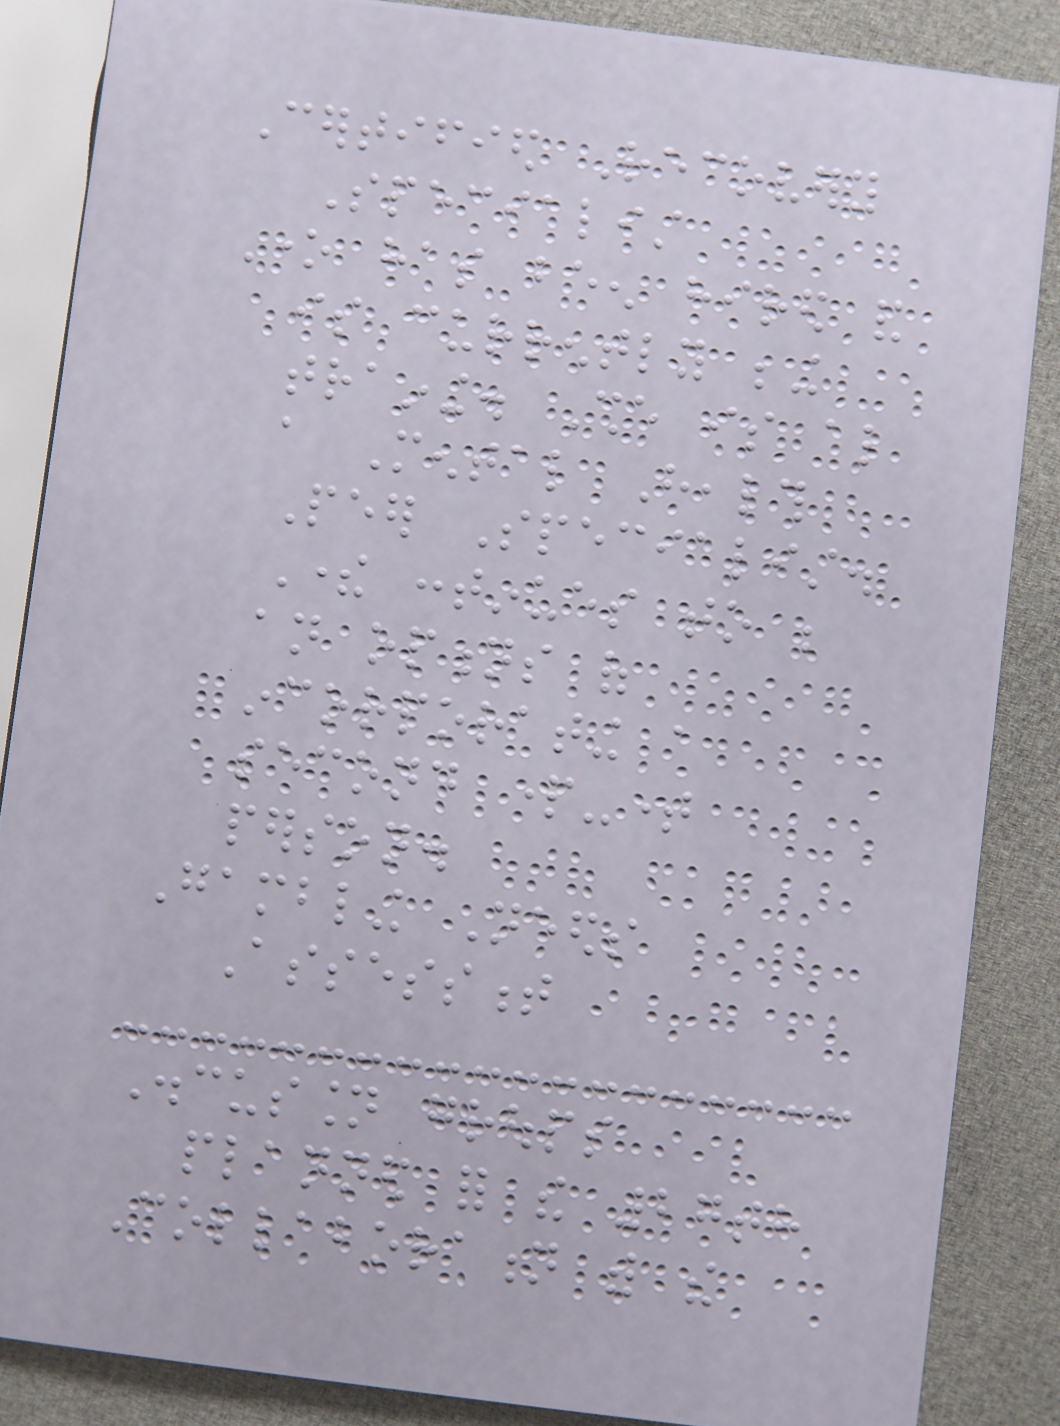Certified Recovery
Specialist
One has been hired and
is currently being
training. She is also
a Mental Health
Peer Specialist.
There continues to be
an options of
incorporating a
second part-time
person.
Gambling Needs
Assessment
Discussion groups
planned for the 27th
Collaboration with the
